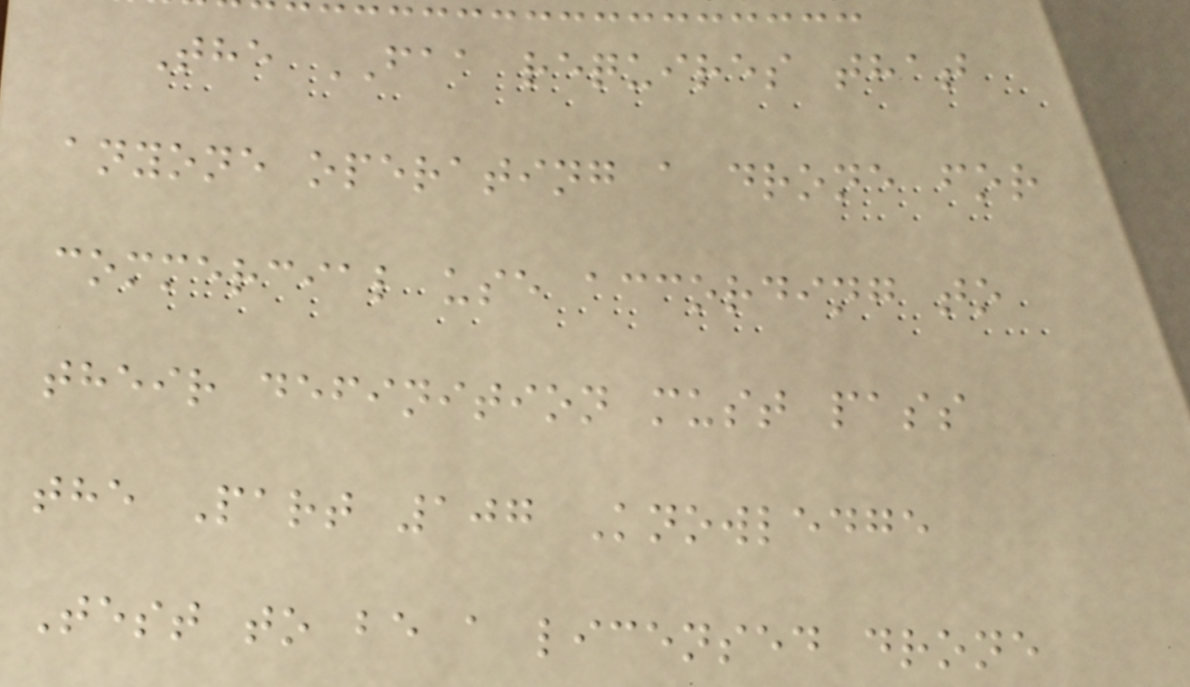The FAA requires that
anyone operating a drone for
commercial use according to
their definition must pass
the Part 107 Knowledge
Test to be a licensed drone
